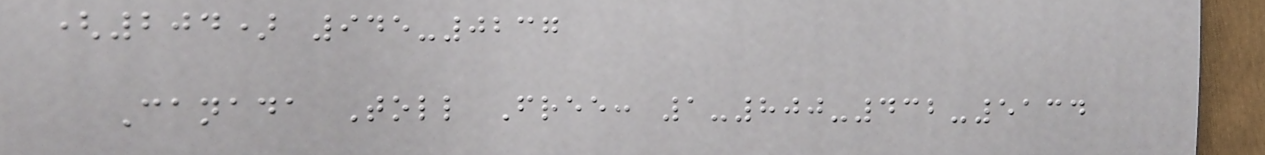(204) 945-0237
Canada Toll Free: 1-800-432-5134
